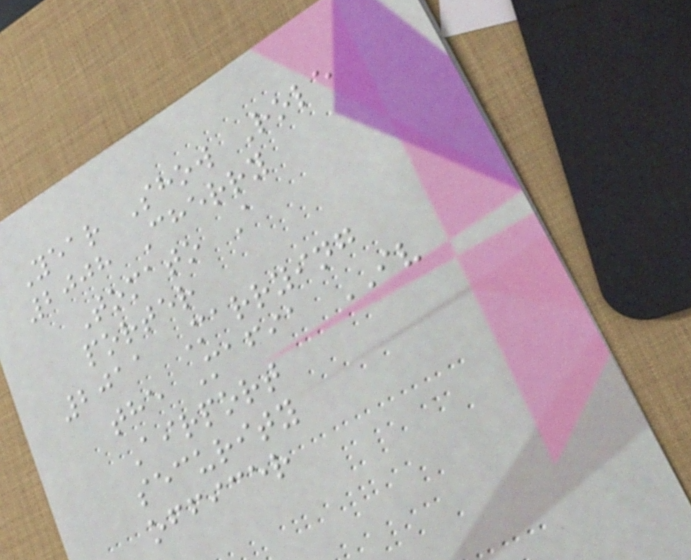Year Show Role
2008 Cherry
Tomato A
porter
2011 Marrying
the Mafia IV
Airport
security
officer
